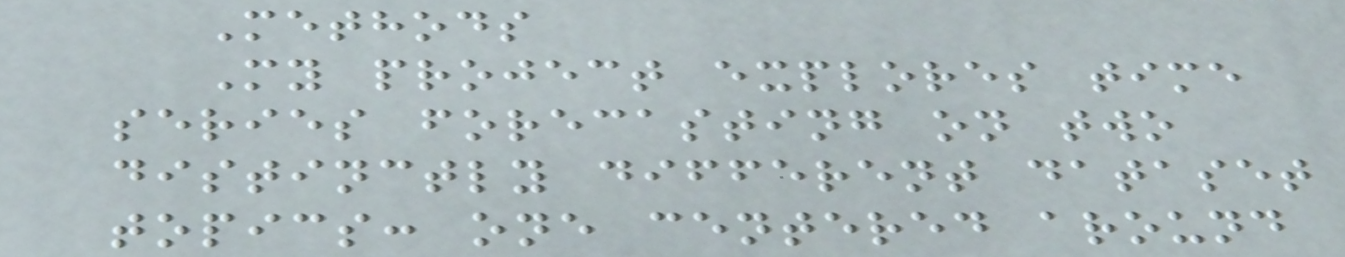Methods
My project explores time
series forecasting on two
distinctly different dataset
topics: one centered around
